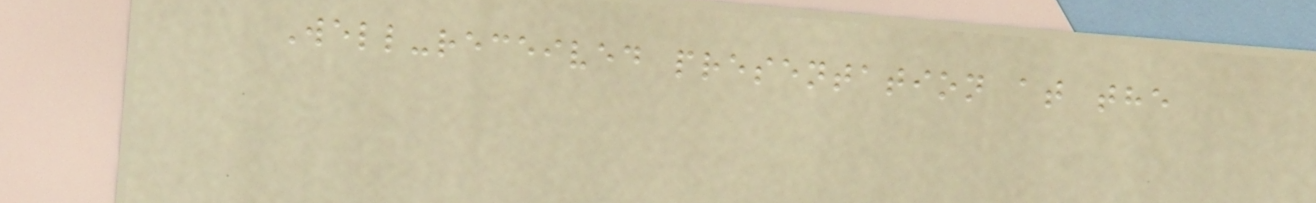Well-received presentation at the
